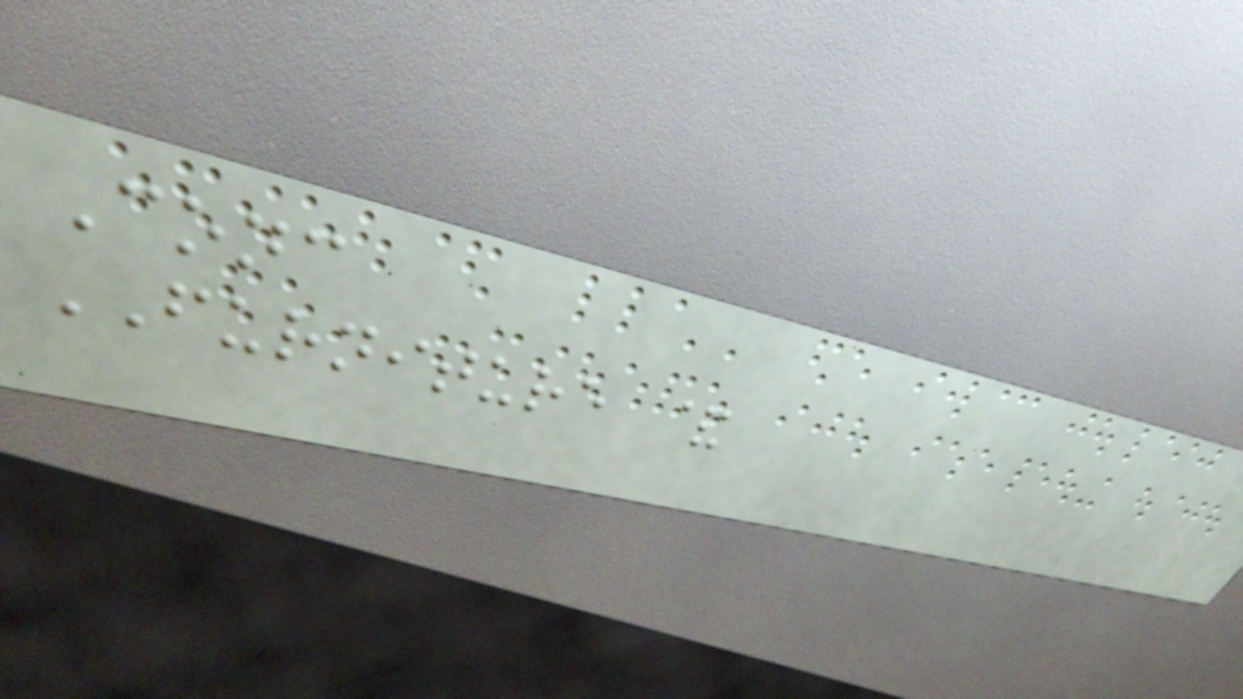Conc
FURNITURE &
